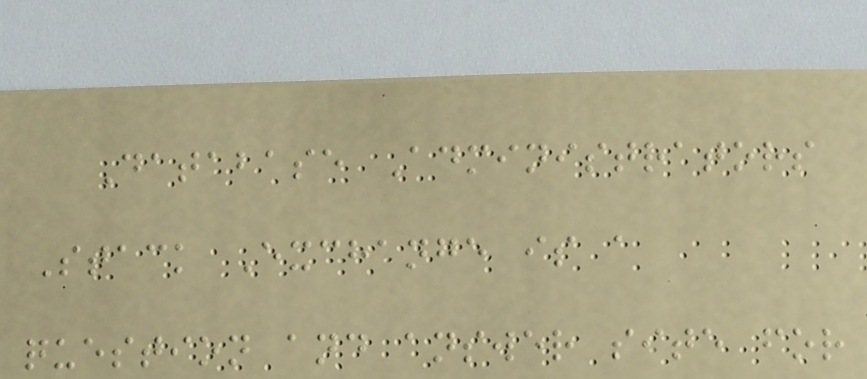Database Administrators
Stack Exchange is a
question and answer site for
